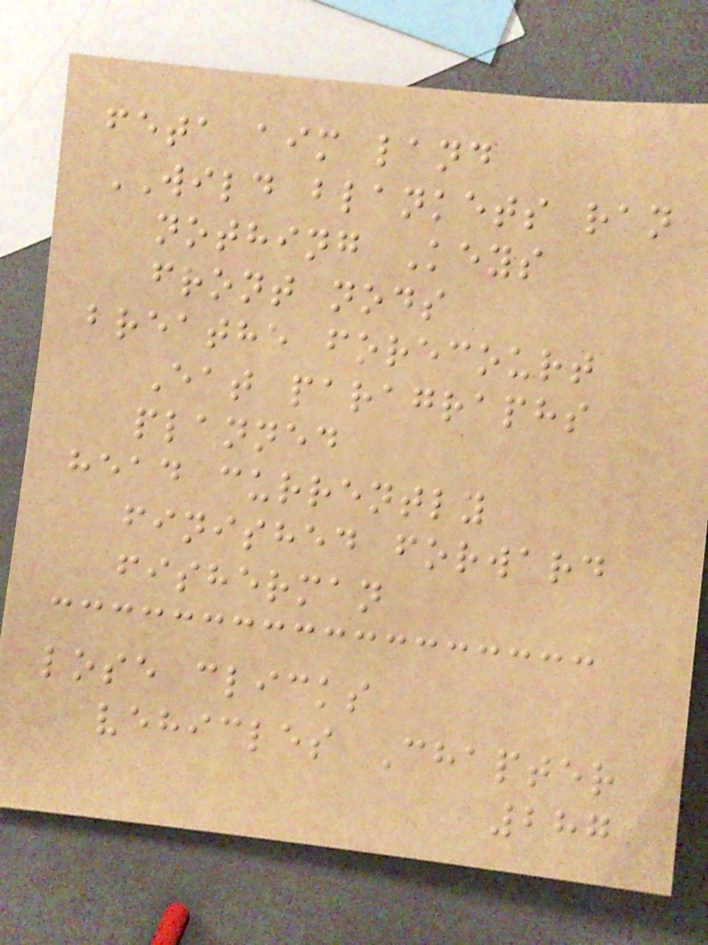feta aim land
WILD blankets ran
nothing Keys
front nods
breathe forecourt
Eat paragraphs
planned
head currently
finished forward
fisherman
lose clicks
vehicles Chapter
287
